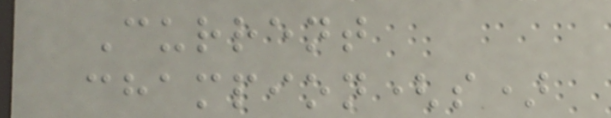Current
champion(s)
